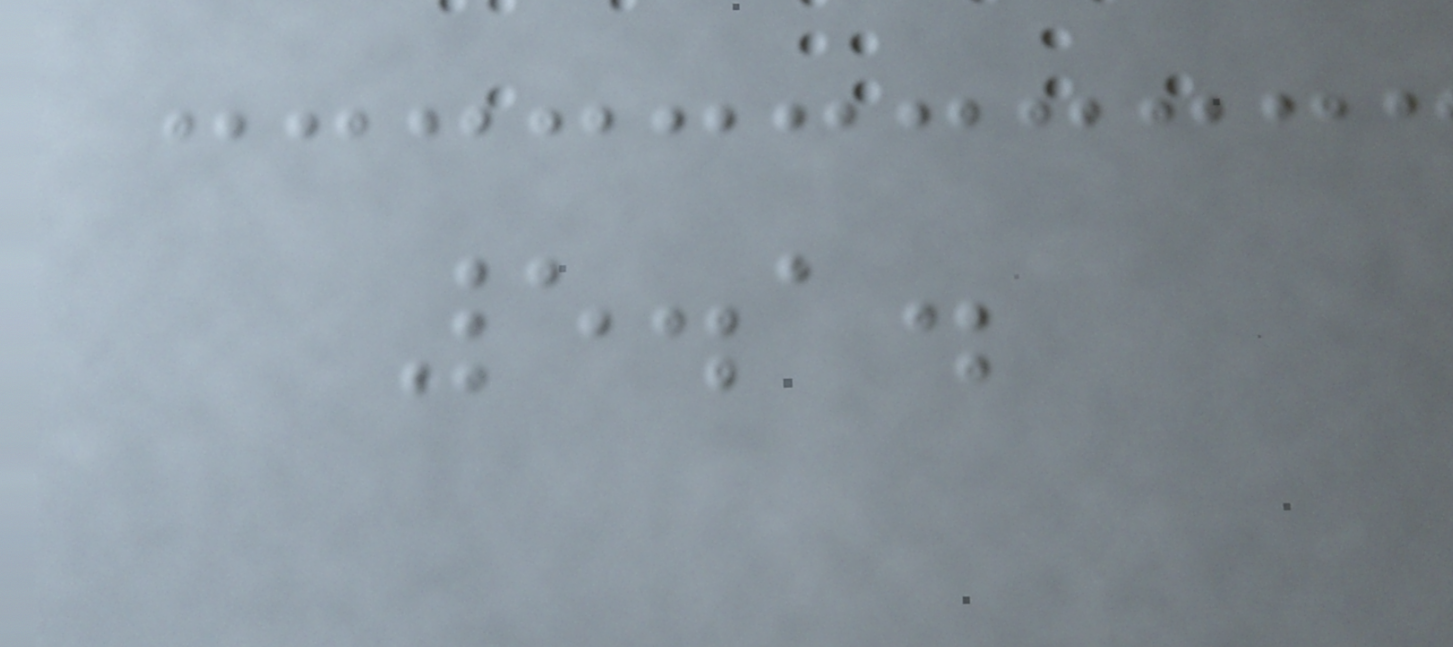5.1.
